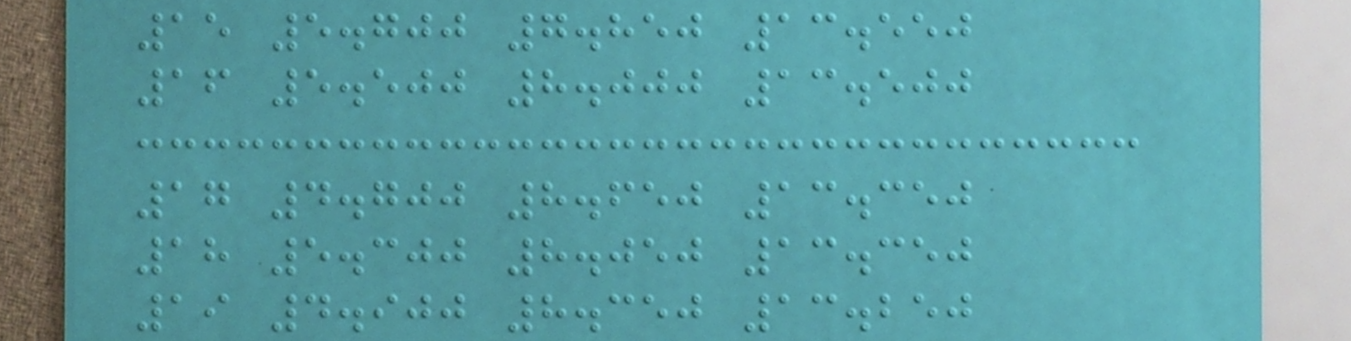15 5.700 7.850 13.550
16 5.500 8.000 13.500
17 4.700 8.650 13.350
18 5.300 8.050 13.350
19 4.900 8.350 13.250
